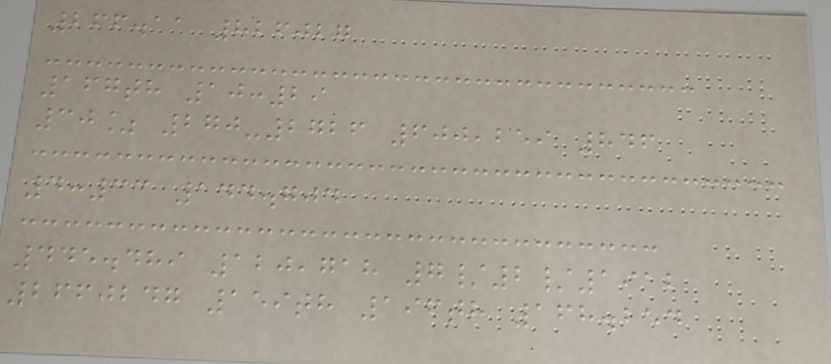266.11 826027
167th 10:29
30% 270-2726 600,259 846
4:33 144.704
445.489 120,718 7/2/1912
2660247 159th 196th 168.254
